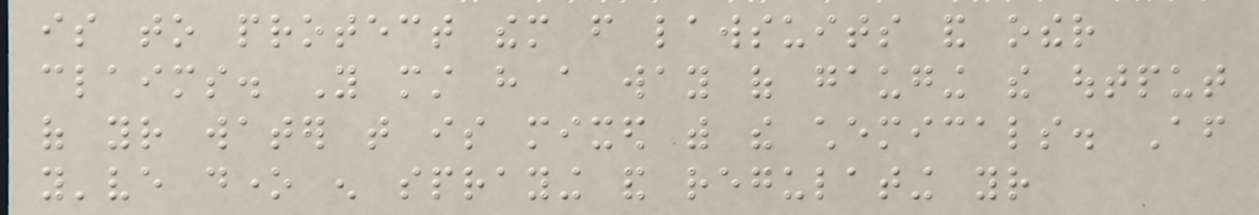is to protect them from lawsuits and other
claims. You must have a way of gauging the output
of your water that is mixed with the chemicals. After
you've done enough spraying and regulating your
